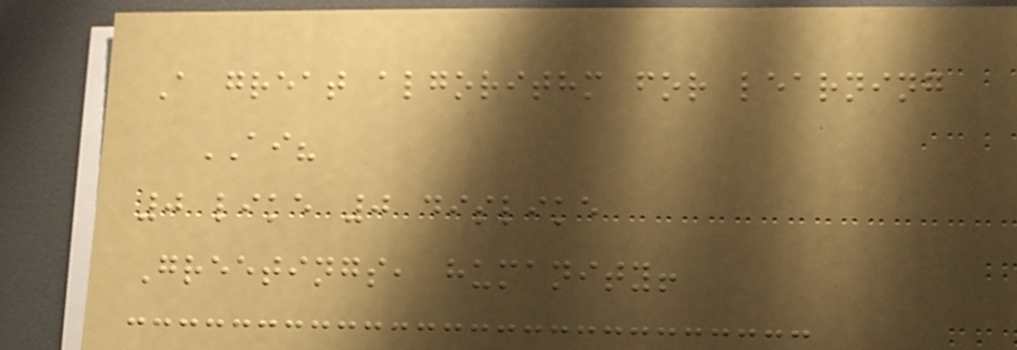A great algorithm for learning
AI?
0 like 0 dislike
Greetings, humanity!
